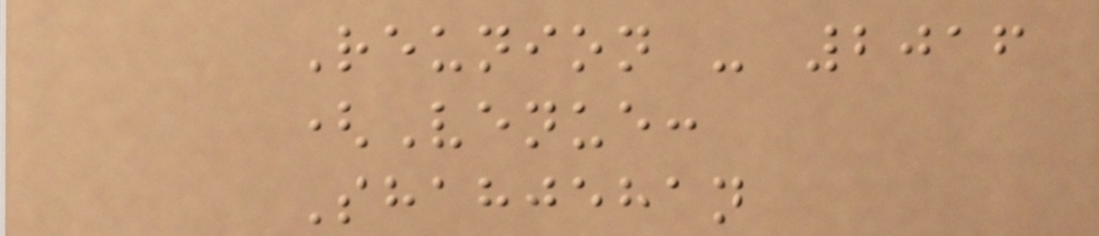Reunion - 2016
(Venue:
Shahjehan
